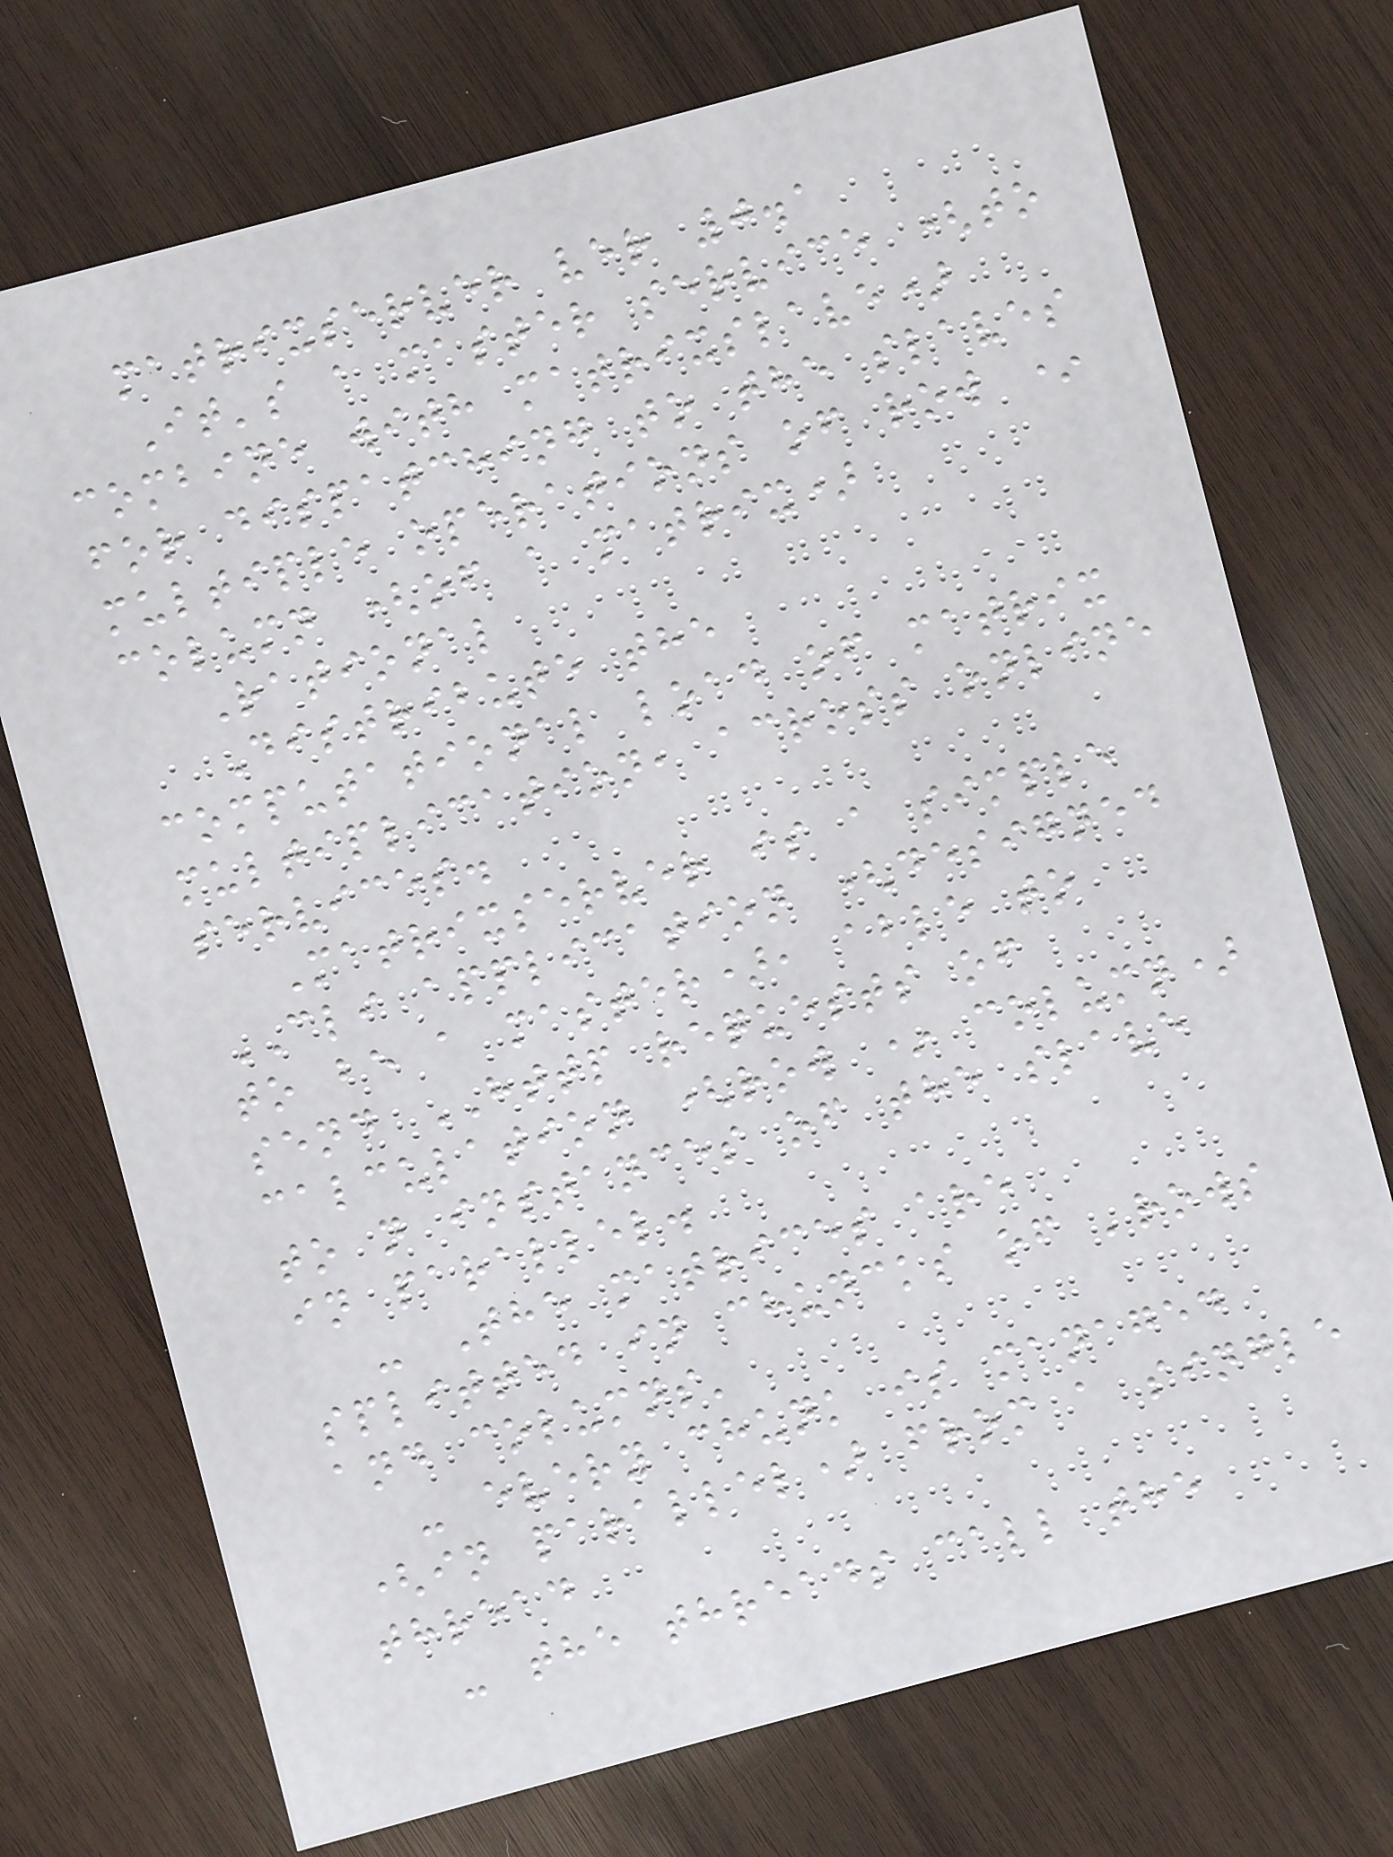matrixserver ver 0.1
It's a master service (to
combine with matrixslave)
for dispatching to the slaves
multiple operations of row *
column (of a matrix)
Rational
Distribute the
computational load of matrix
multiplication, across online
services.
Matrixserver is a simple
CLI application (designed
to be a master), able to
send HTTP requests of
calculation (row * column)
to n instances of the slave
in parallel.
- The matrices are
splitted in chuncks of 'rows
and columns'
- every chunk is managed
(in parallel) from a single
thread
- the threads call the
